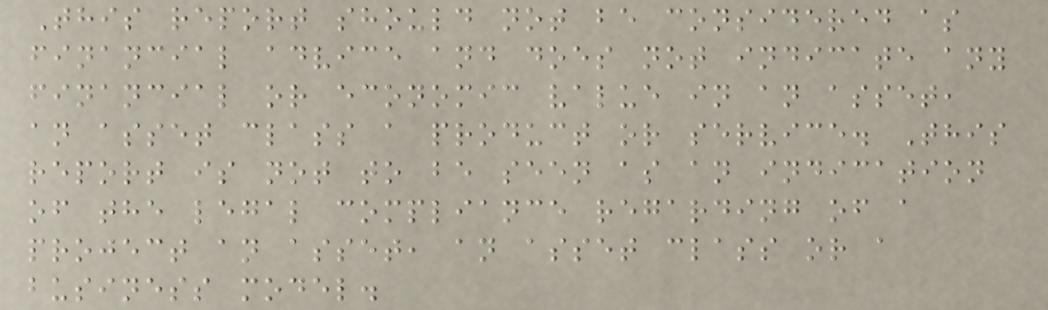This report should not be considered as
financial advice and does not indicate any
financial or economic value in an asset,
an asset class a product or service. This
report is not to be seen as an indication
of the legal compliance regarding of a
project an asset, an asset class or a
business model.
